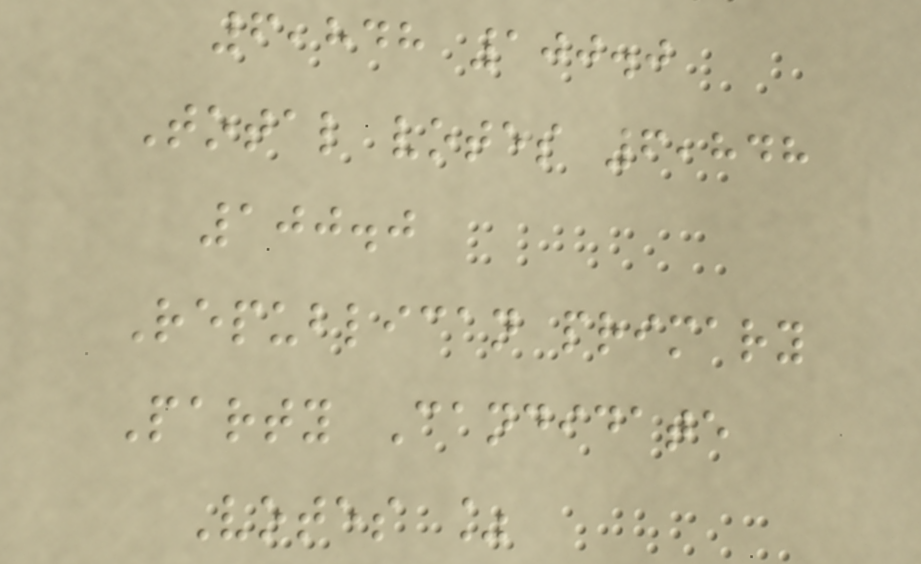6,848 100.0
Total votes 6,848
100.0
Republican primary
Party Candidate
Votes %
